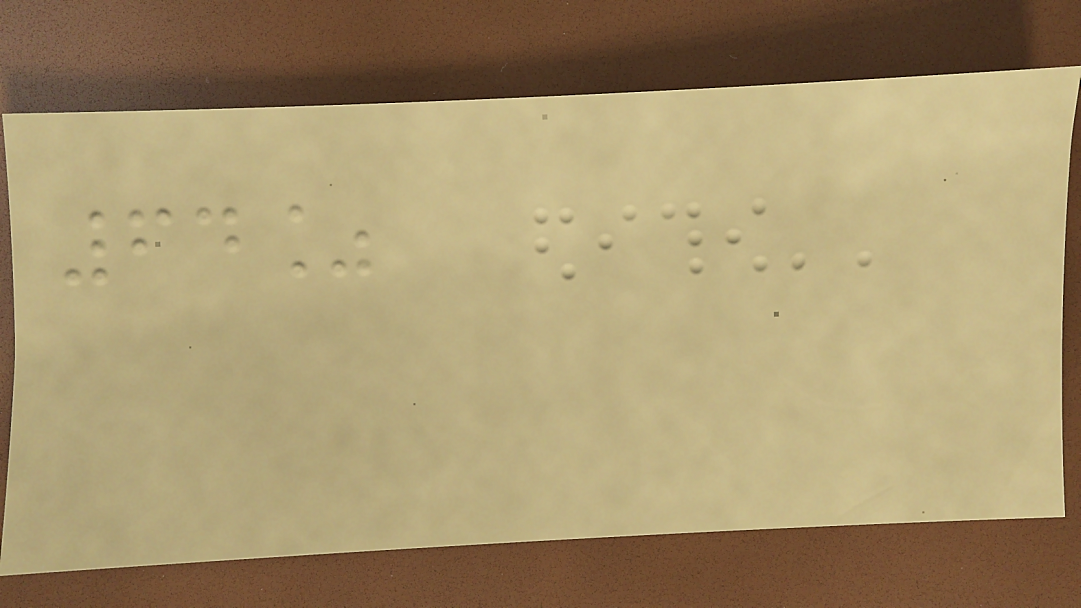64%
